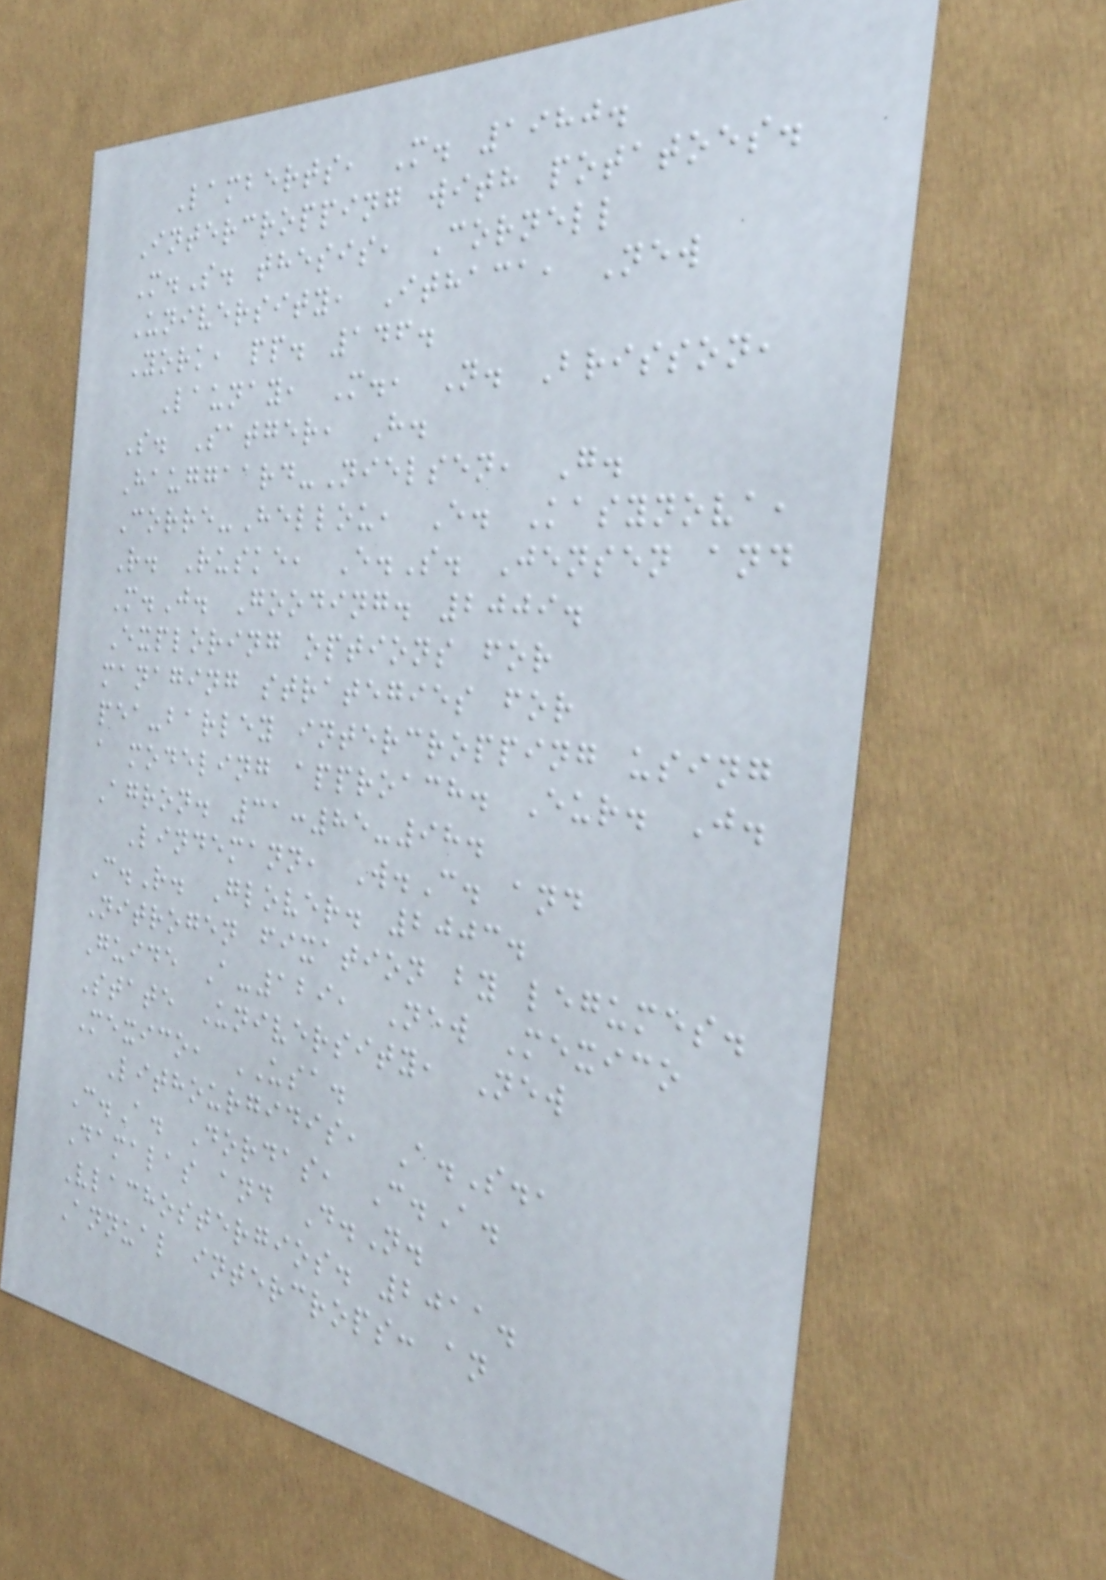Lamberts, M. 1980.
Intercropping with potatoes.
M.S. thesis, Cornell
University, Ithaca, New
York, pp. 146.
Launay, M., N. Brisson,
S. Satger, H.
Hauggaard-Nielsen, G.
Corre-Hellou, E. Kasynova,
R. Ruske, E.S. Jensen and
M.J. Gooding. 2009.
Exploring options for
managing strategies for
pea-barley intercropping using
a modeling approach. Eur. J.
Agron. 31:85-98.
Lindemann, W.C. and
C.R. Glover. 2003.
Nitrogen fixation by legumes.
Guide A-129, New Mexico
State University, New
Mexico, USA.
Lithourgidis, A.S.,
C.A. Dordas, C.A.
Damalas and D.N.
Vlachostergios. 2011.
Annual intercrops: an
